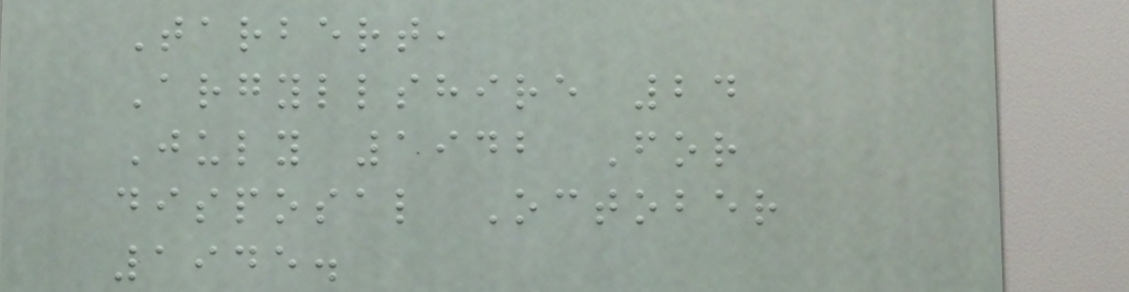Tarbert,
Argyllshire 24
July 1942 For
disposal October
1945.
